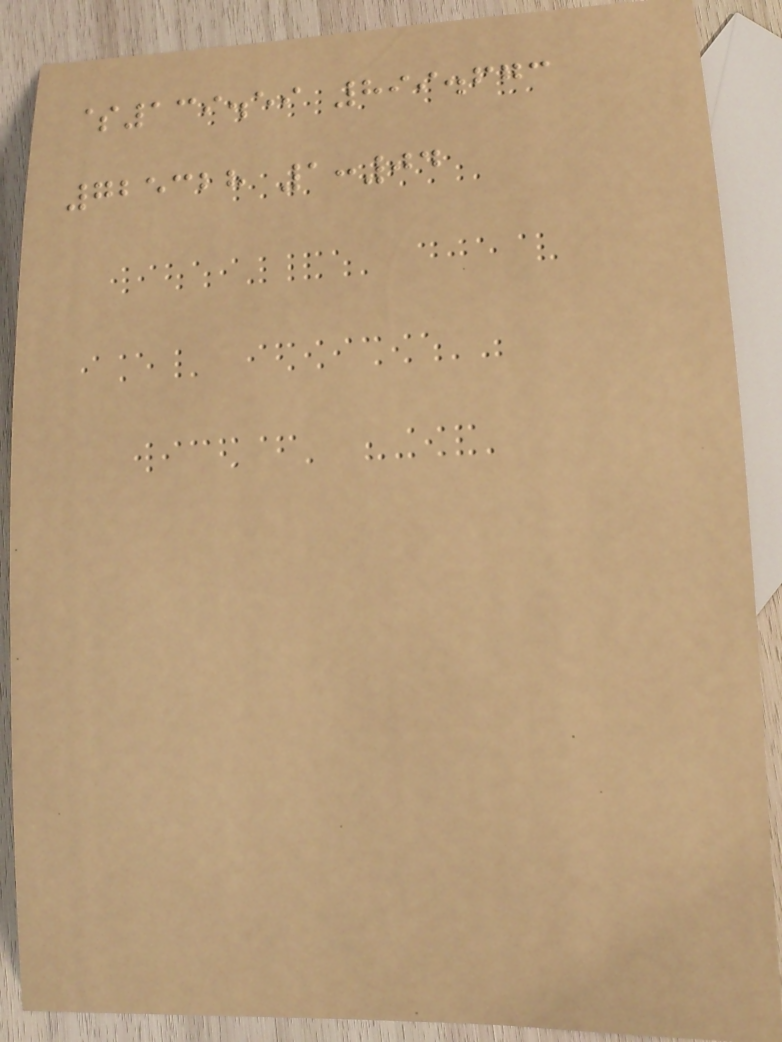$139.59 899.673
725328 1:04
